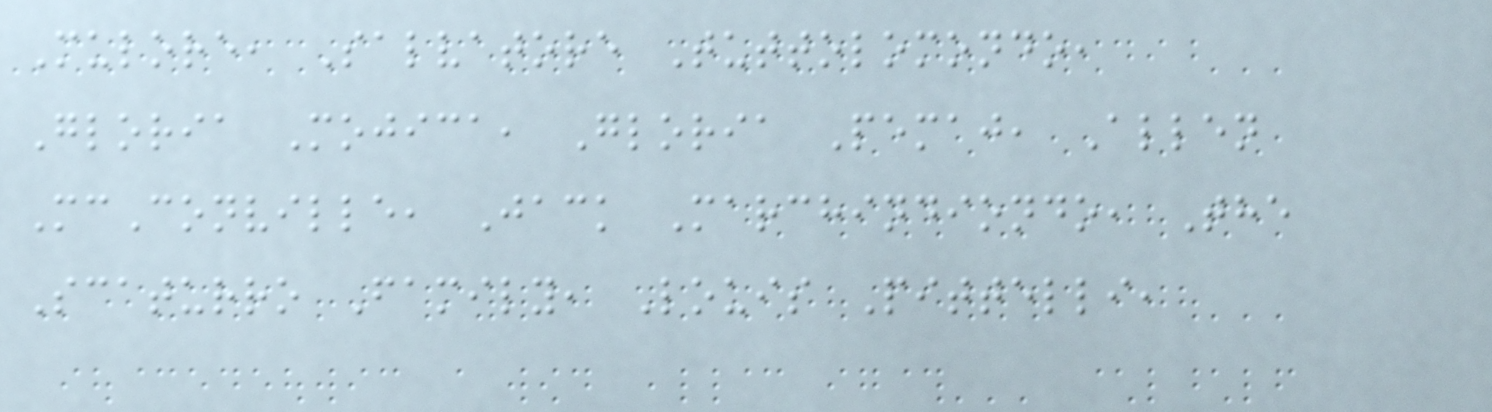Mulore, Salvatore Tuttolomondo,
Gloria Mojica, Gloria Pemaj, Allen
McConville, Jack Marchindiondo, The
Scaturro Family, Louis Pittelli,
